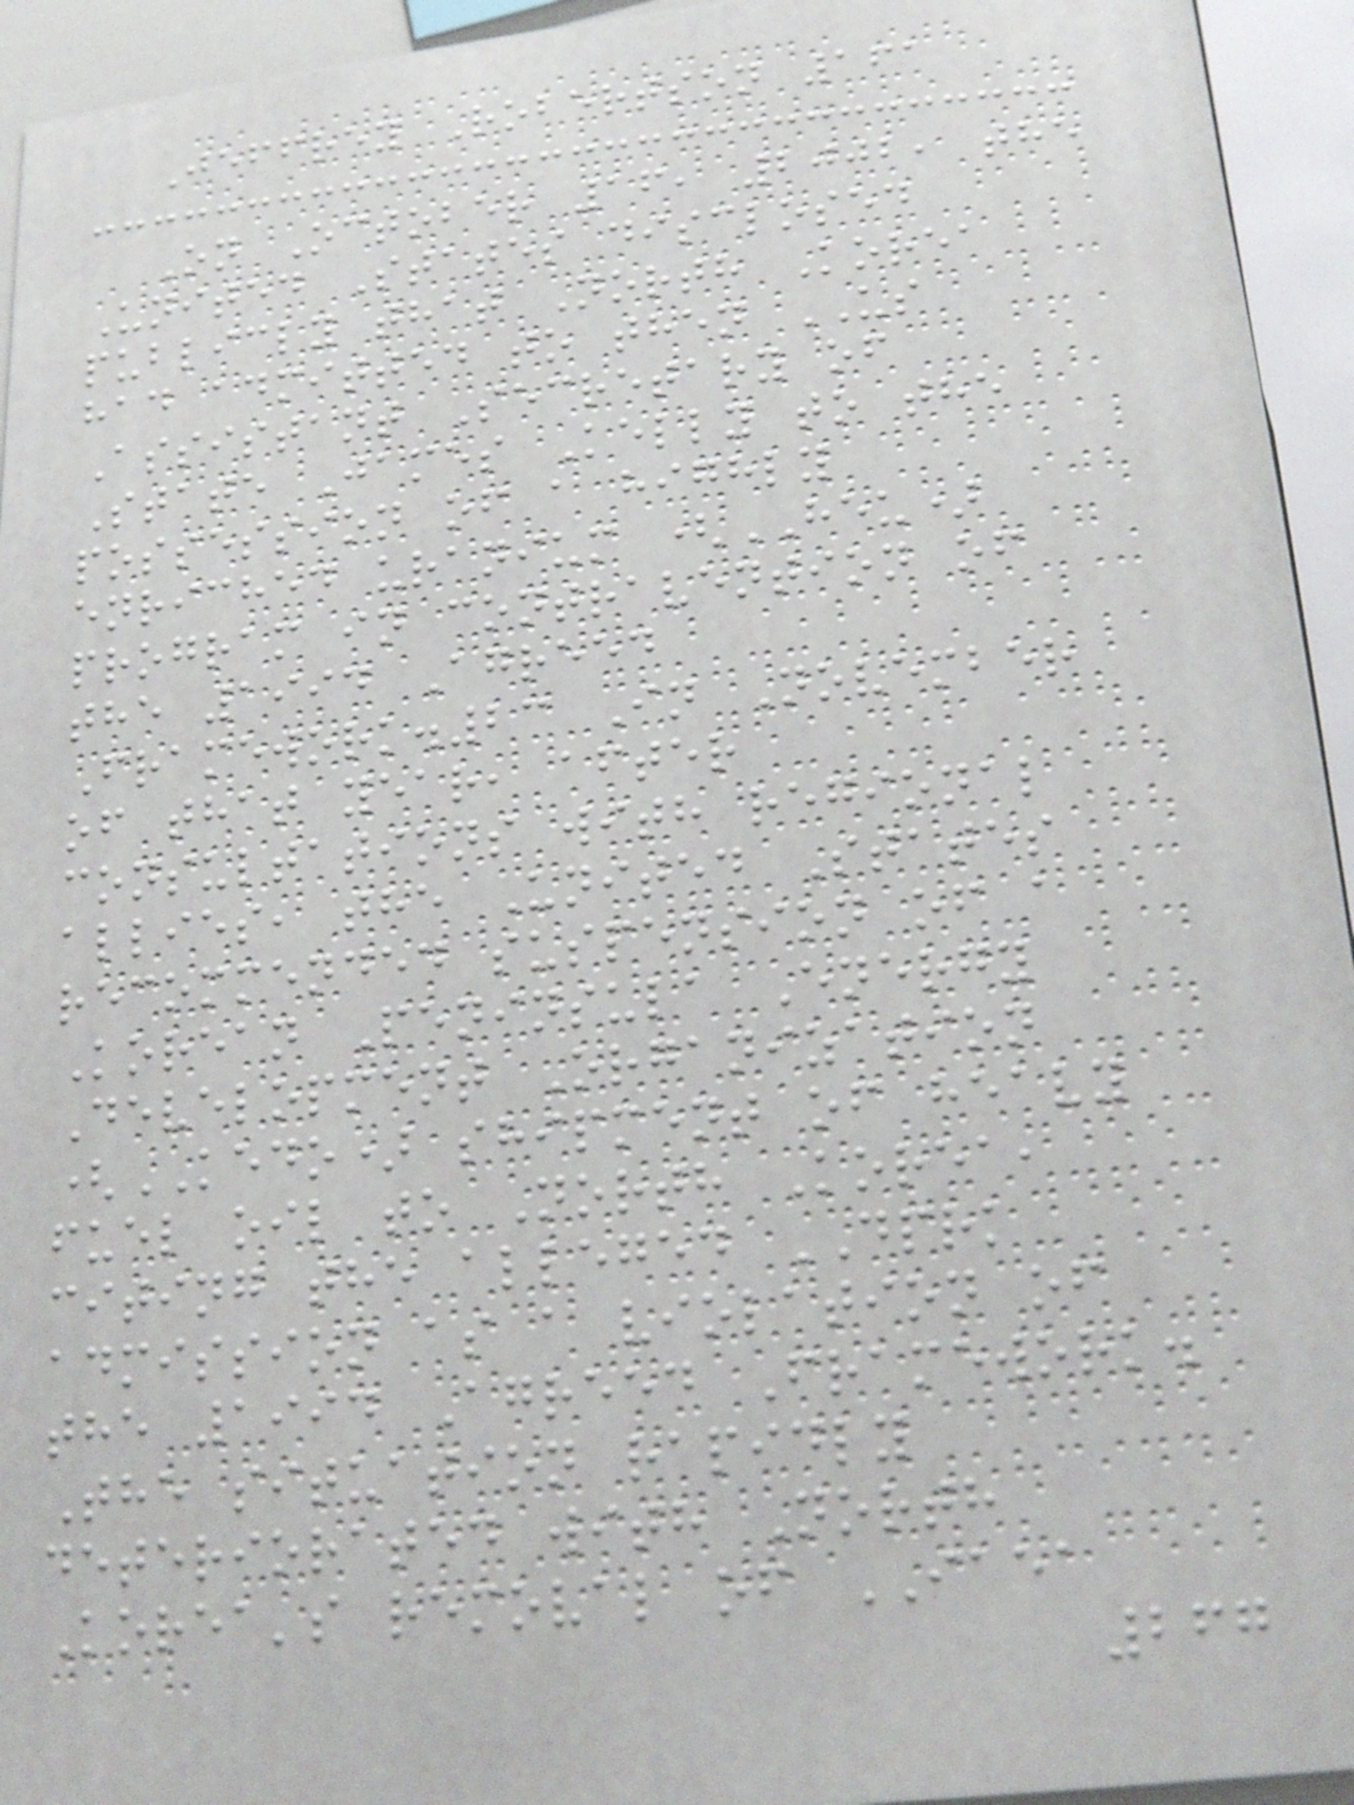Jeffrey Robertson 161
On October 16, 2002, the
United States disclosed
publicly that North Korea
had admitted to then US
Assistant Secretary of
State James Kelly to the
possession of a highly
enriched uranium (HEU)
program in contravention of
the 1994 Agreed
Framework.23 In November
of that year, after
consultations with regional
allies, the United States
recommended suspension of a
Korean Peninsula Energy
Development Organization
(KEDO) shipment of heavy
fuel oil to North Korea,
citing the alleged DPRK
admission as a violation of
the 1994 Agreed Framework.
The situation rapidly
deteriorated with North
Korea's removal of IAEA
267
